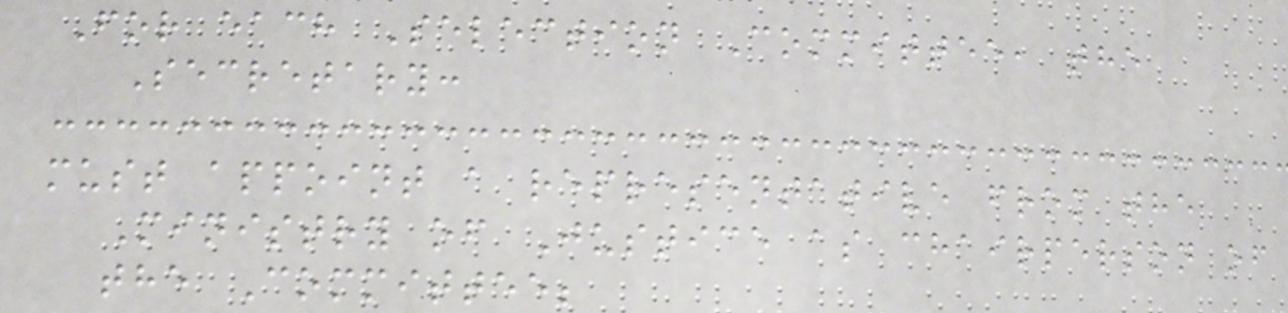For each Selection Committee, the
Secretary:
must appoint a representative from the
Ministry of Justice as chairperson of
the Committee;
